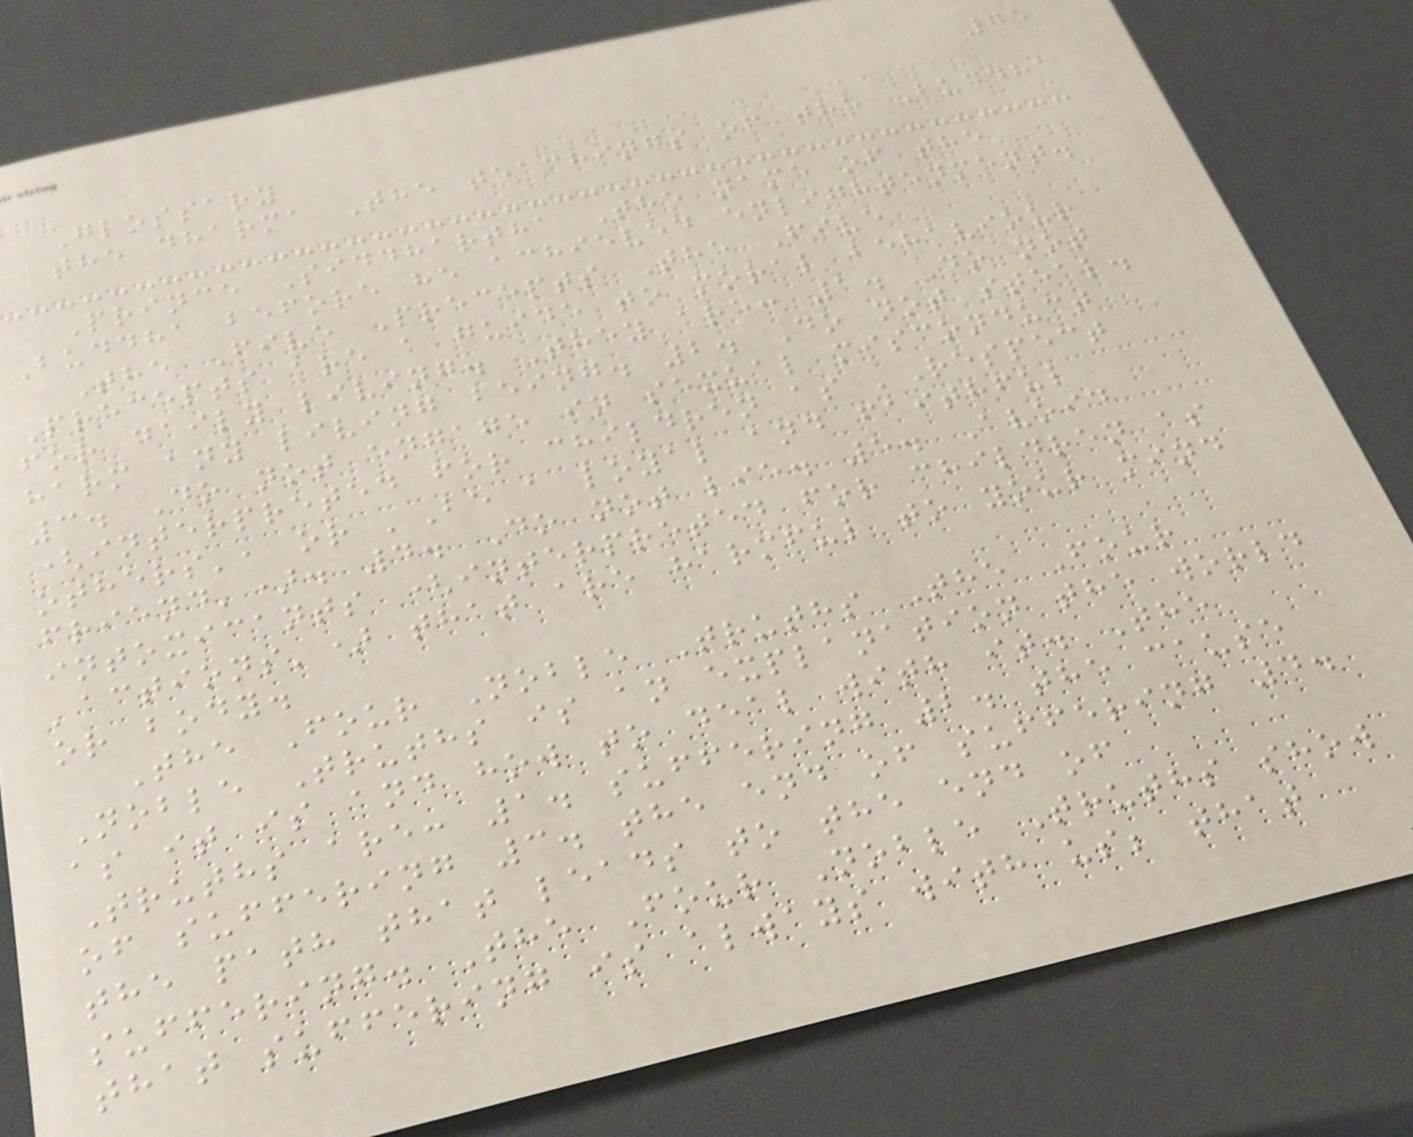75
Glossary
the dharma The teachings of the Buddha
Prince Siddhartha The name of the
Buddha before he achieved enlightenment.
The Five Precepts The Five
Precepts are a guide to moral behaviour
for daily living. They are: 1. Do not
harm any living being. 2. Do not steal.
3. Do not engage in sexual misconduct
(interpreted for children as 'Respect
others', or 'Be a loyal and faithful
friend'). 4. Do not lie. 5. Avoid
intoxicants (interpreted for children as
'actions') that are harmful to your mind
or body.
The Four Noble Truths The Four
Noble Truths is an explanation the world
as it is and how to deal with it. The
Truths are: 1. suffering 2. the cause
of suffering 3. the end of suffering 4.
the path that leads to the end of
suffering. The Four Noble Truths show
that suffering is always with us; that
